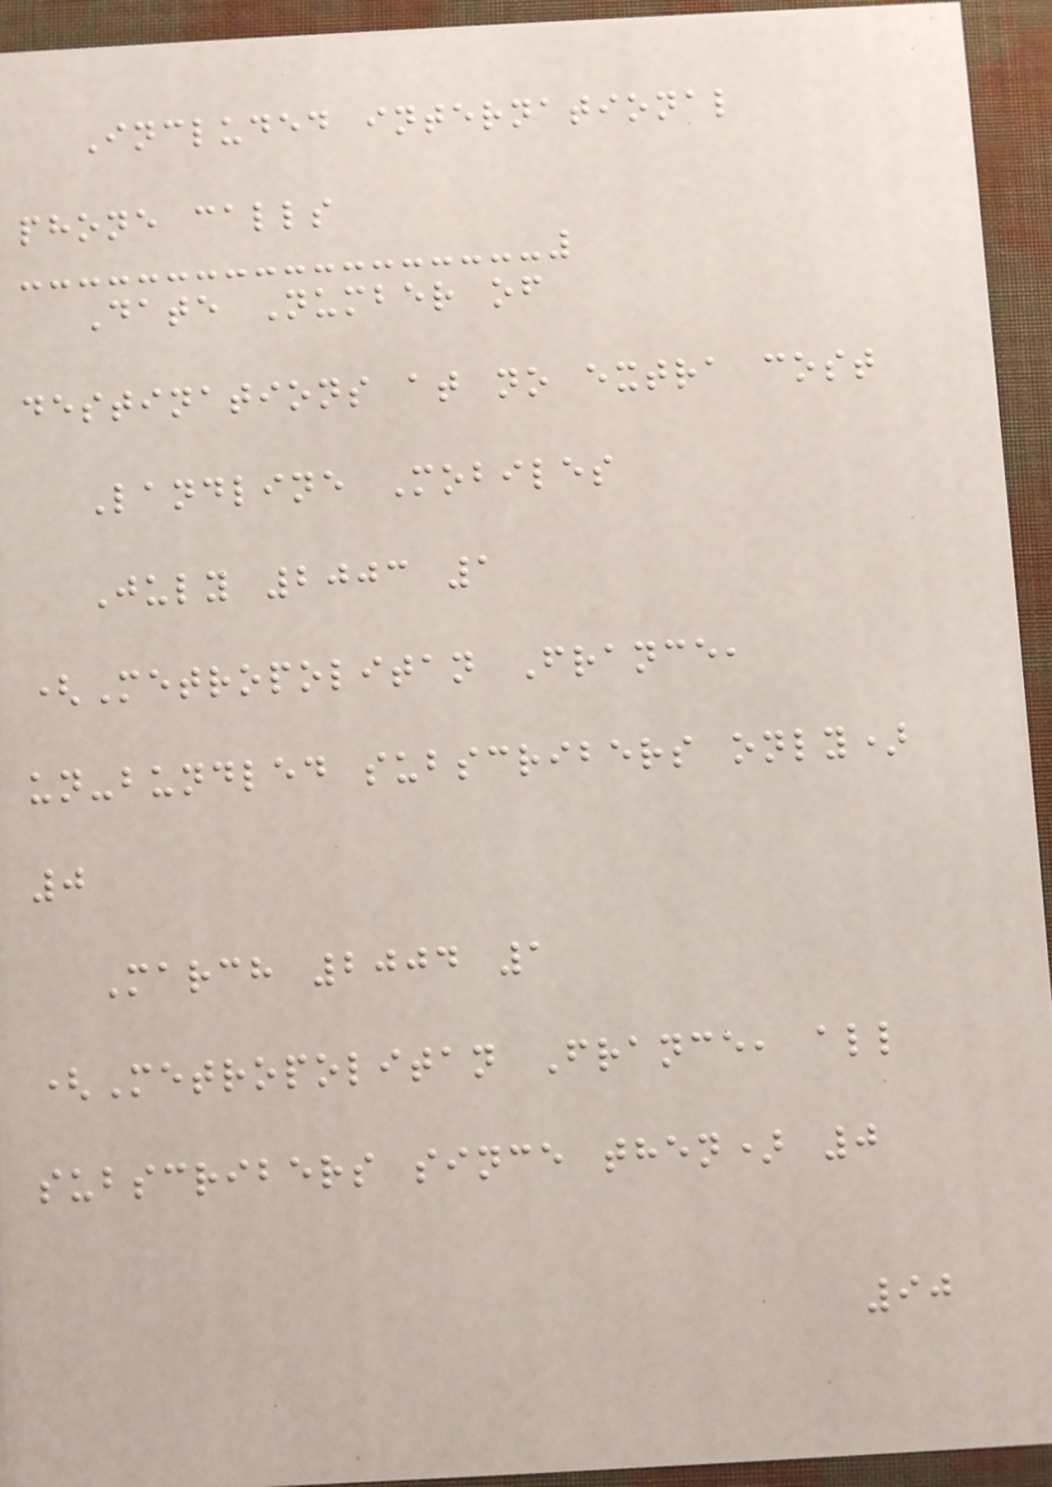Included international
phone calls
Date Number of
destinations at no extra cost
Landline Mobiles
July 2003 1
(Metropolitan France,
un-bundled subscribers only)
0
March 2004 1
(Metropolitan France, all
subscribers since then) 0
90
